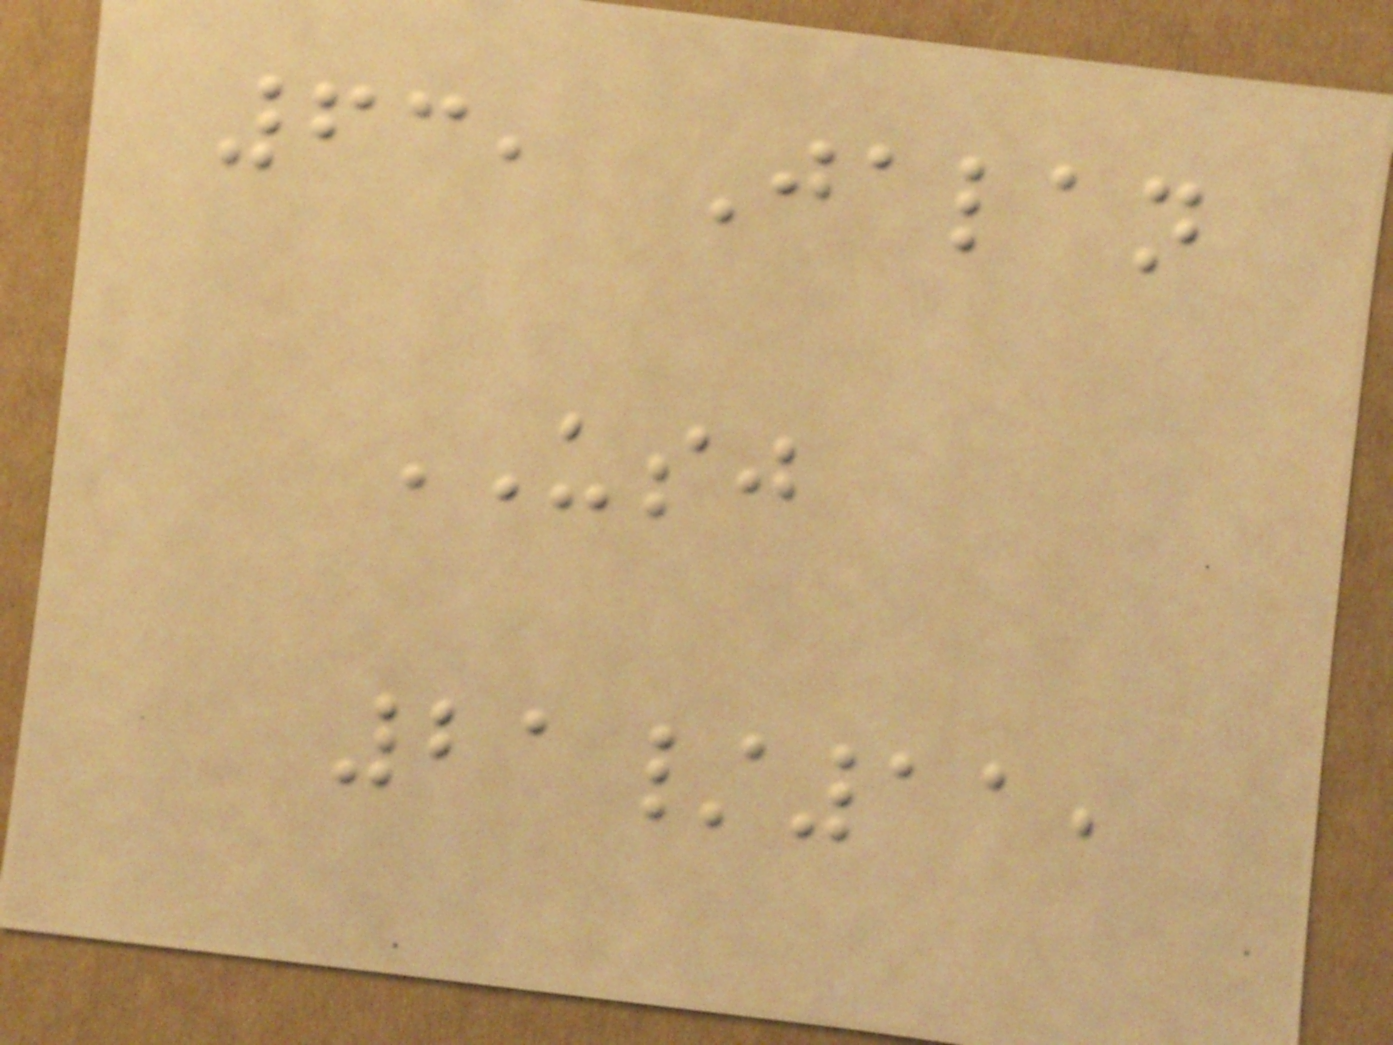63, Jalan
USJ
21/11,
